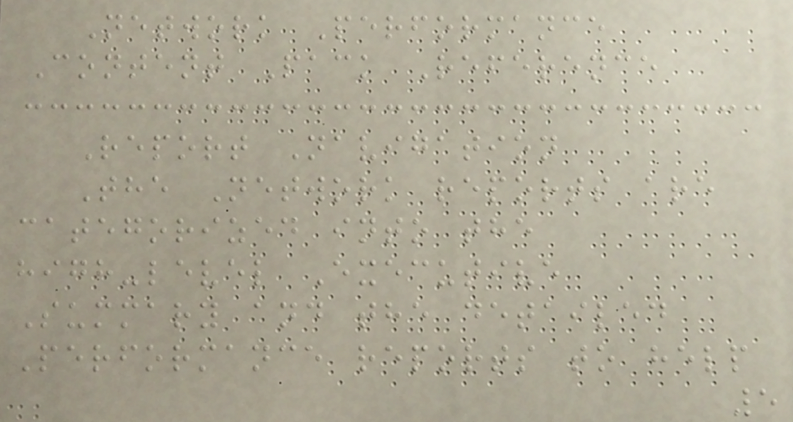Network Performance
Content Pack Reference
Report Navigation
The Network reports are
categorized into the
high-level Executive
Summary and the detailed
Performance reports to help
5
